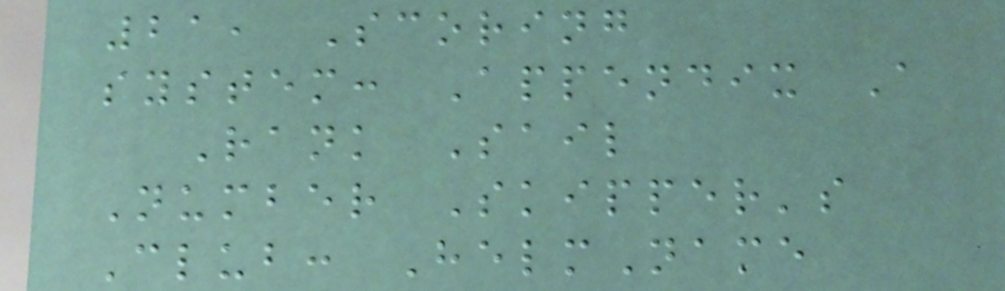21, Scoring
system: Appendix A
Rank Sail
Number Skipper's
Club: HelmName
